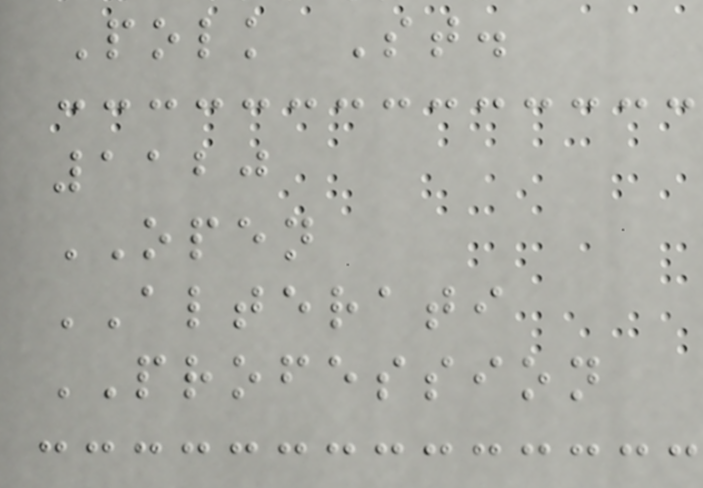Polk St.
1120
OPEN
ALTERATI
PROFESSION
